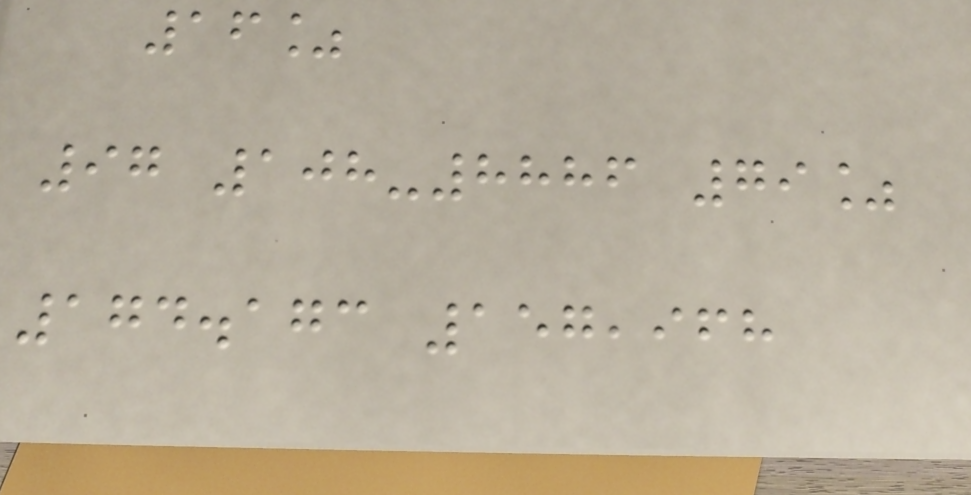16%
97 108-8886 79%
174.173 157,968
